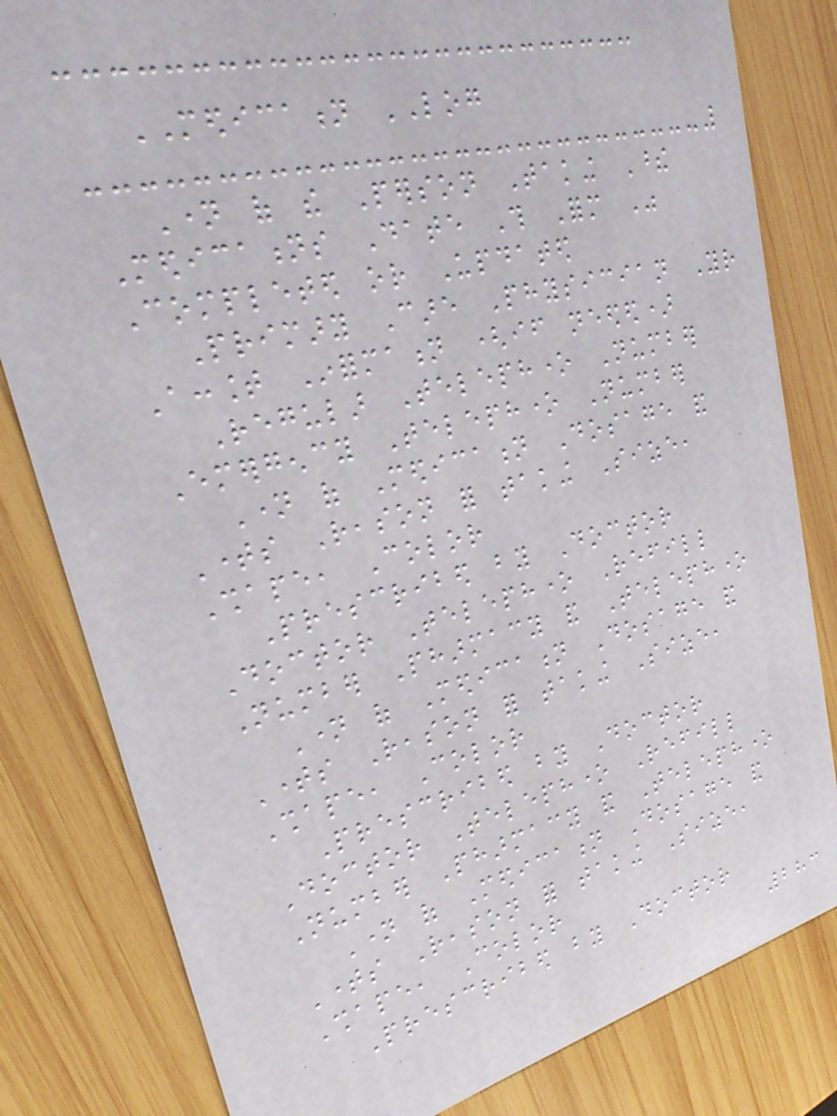MEDICATION LOG
Name of the Person Taking These
Medications Date This Form Was
Completed or Updated
Primary Care Physician Your
Account Information (if needed)
Regular Telephone Number
Emergency Telephone Number
Name of Medication Dosage and
Times Reason for taking Size,
Shape, Color
Prescribed by Doctor
Doctor Telephone Refill
Number Pharmacy and Telephone
Name of Medication Dosage and
Times Reason for taking Size,
Shape, Color
Prescribed by Doctor
Doctor Telephone Refill
Number Pharmacy and Telephone
Name of Medication Dosage and
Times Reason for taking Size,
Shape, Color
Prescribed by Doctor
283
